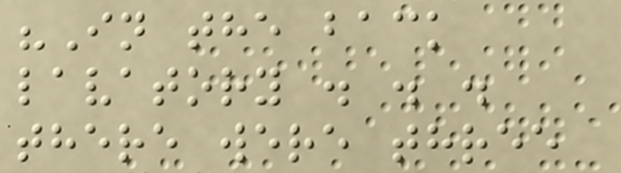"In the back
lavatory . . .
there were three
